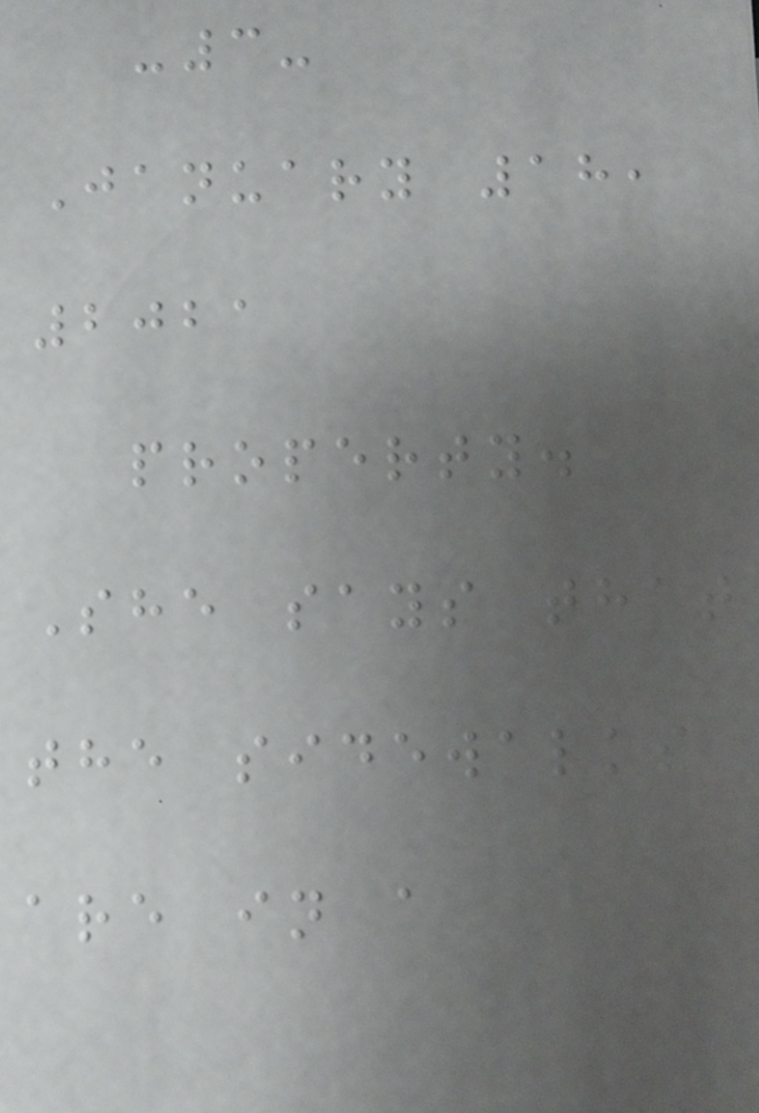-3-
January 18,
2021
property.
She says that
the sidewalks
are in a
